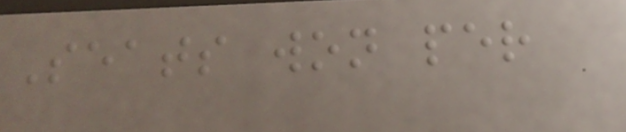Seats won per
